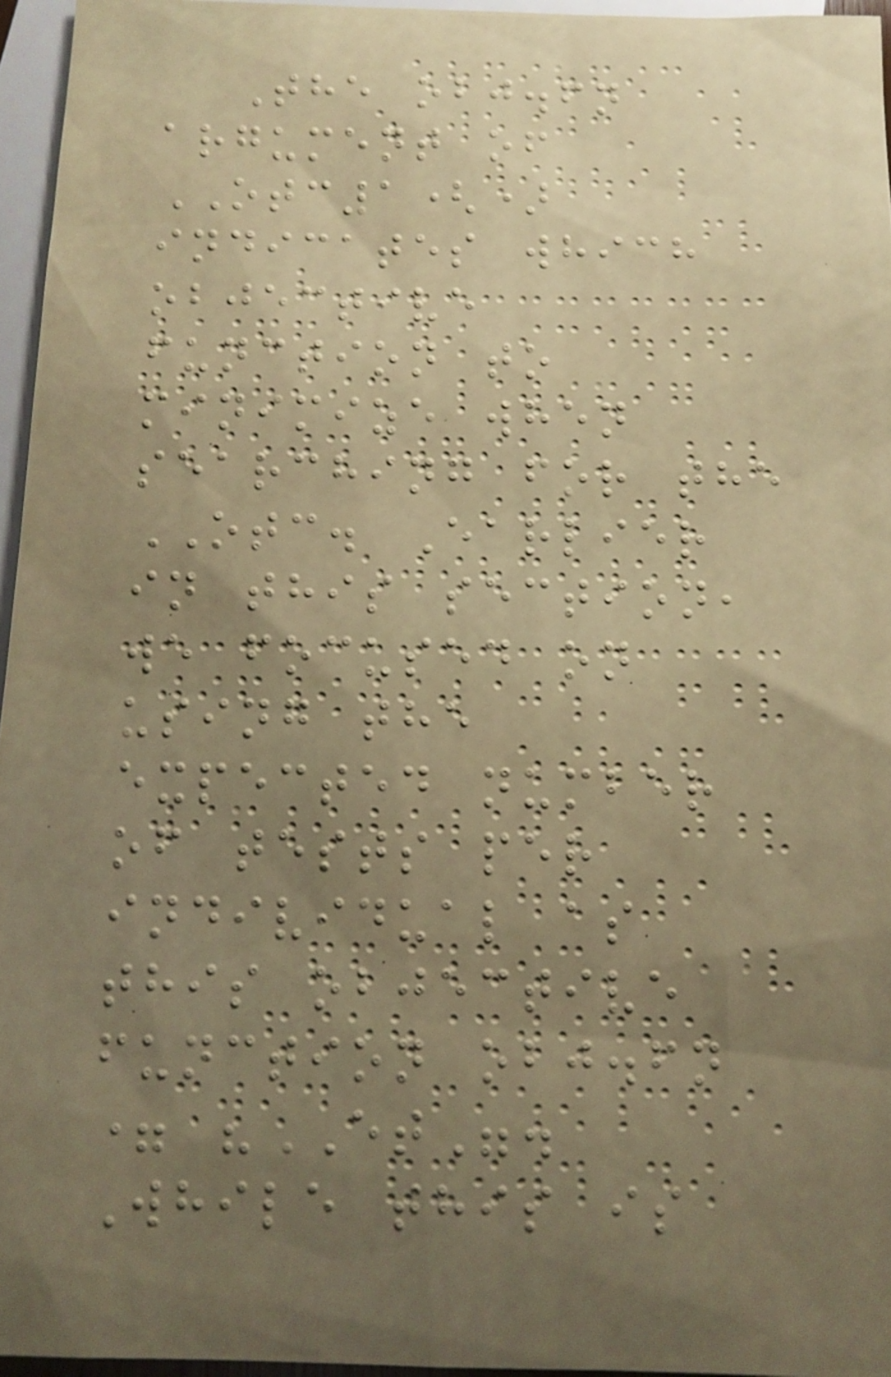The obj.fn
argument of
OTC1()
indicates which
objective
function to
minimize when
searching for the
OTC. Earlier
in this section,
we focused on
using the
expected number
of tests per
individual as
this objective
function obj.fn
= "ET".
While this is
